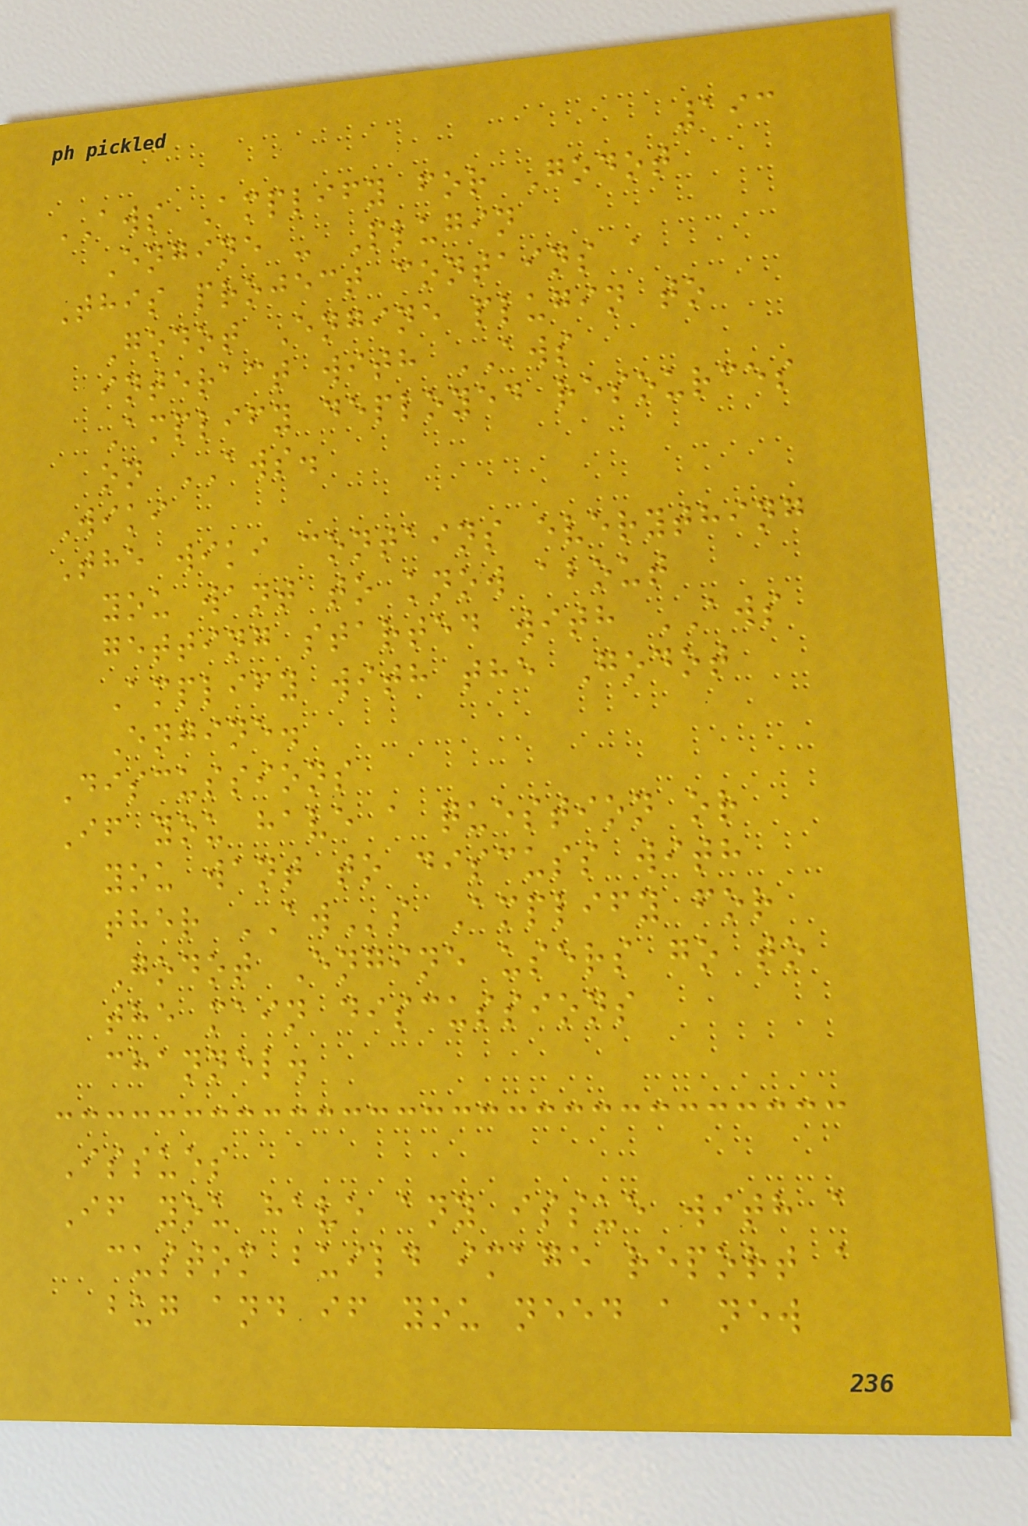193
AWS Amplify for Godot
Engine - Plugin
This project contains a
Godot Engine plugin to
interact with AWS
Amplify deployed resources
on AWS.
Wiki
The wiki contains everything
you want to know about
getting started with AWS
Amplify with the Godot
Engine.
Discussions
If you have a question or
you want to discuss with
ther AWs Amplify for
Godot Engine users go to
the main discussions
channel.
Issues
If you have any issue with a
custom build image report a
bug and if you need a new
